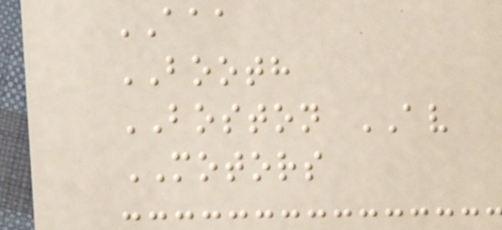AAA
BOOTH
BOSTON AV
MOTORS
